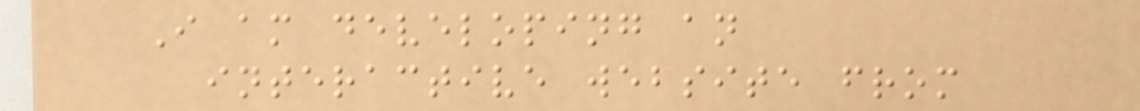I am developing an
interactive website from
